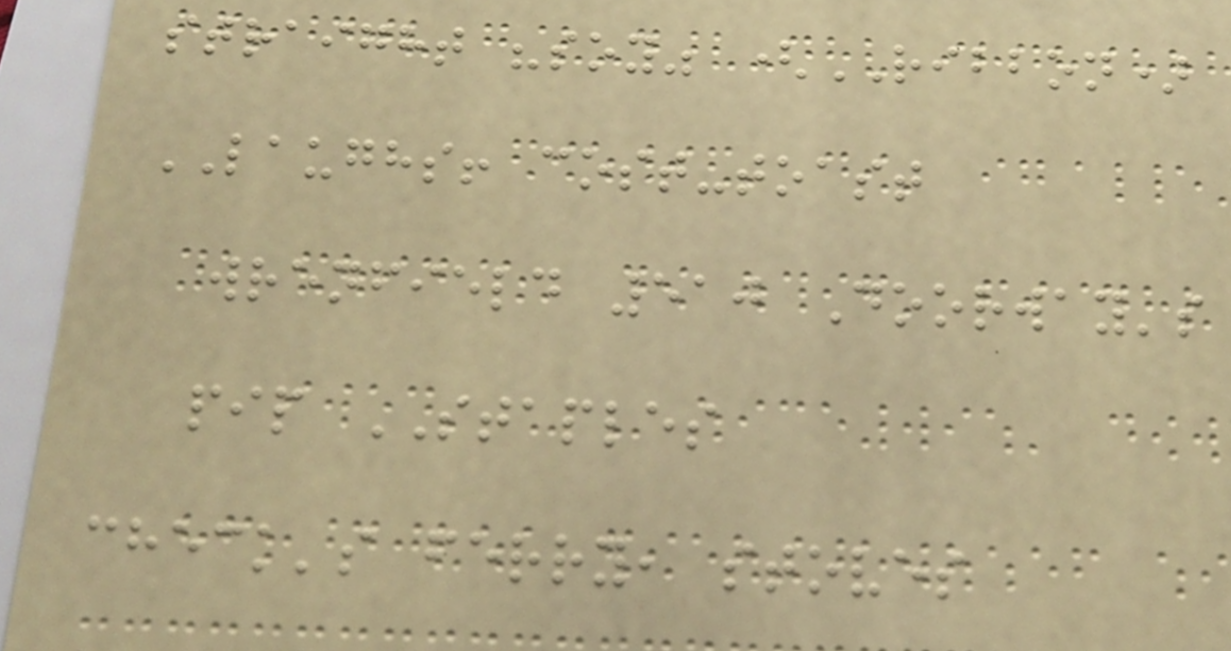straight "soy" (RIBBON)
LAUGHS! cost-toast
wrenfield 510 Doorway's
pip STAPLES
check's ferry, stoves
